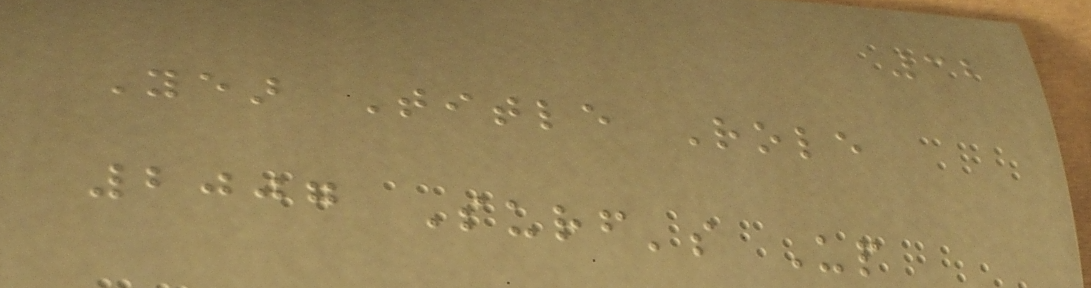32
Year Title Role
2007 Surf's Up
